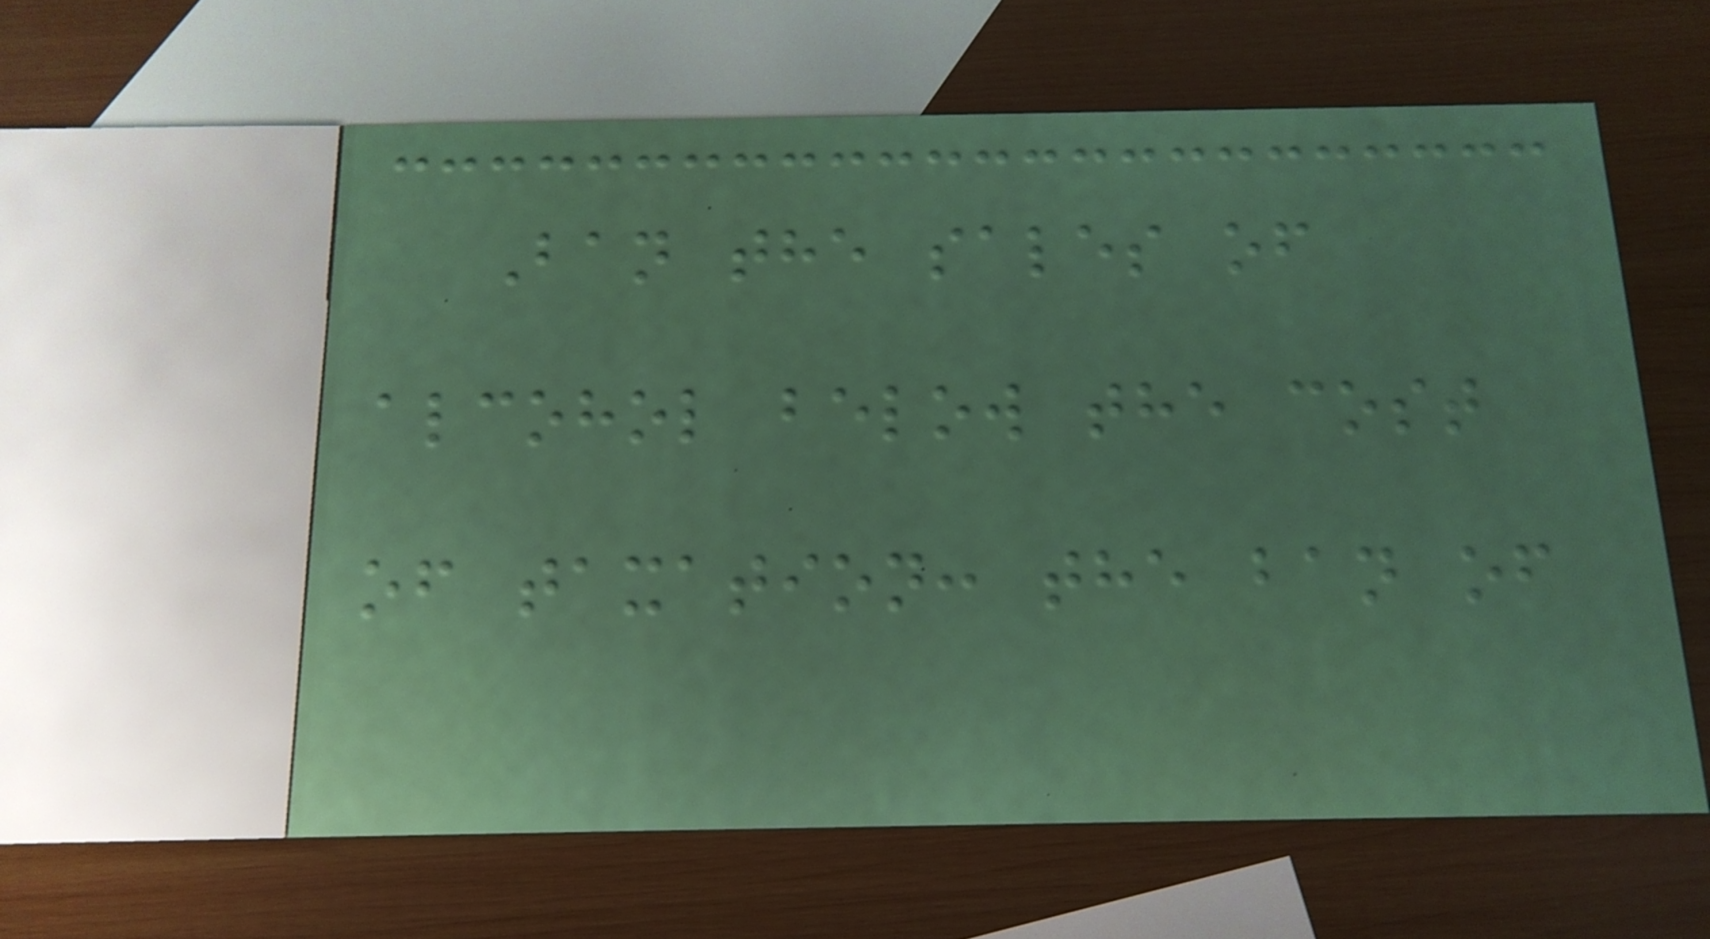Ban the sales of
alcohol below the cost
of taxation: the ban of
